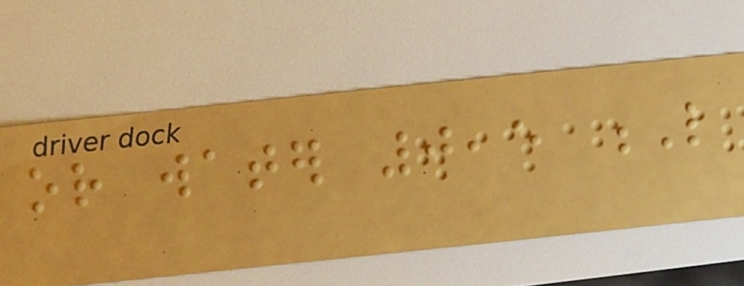or water 0,5 L
